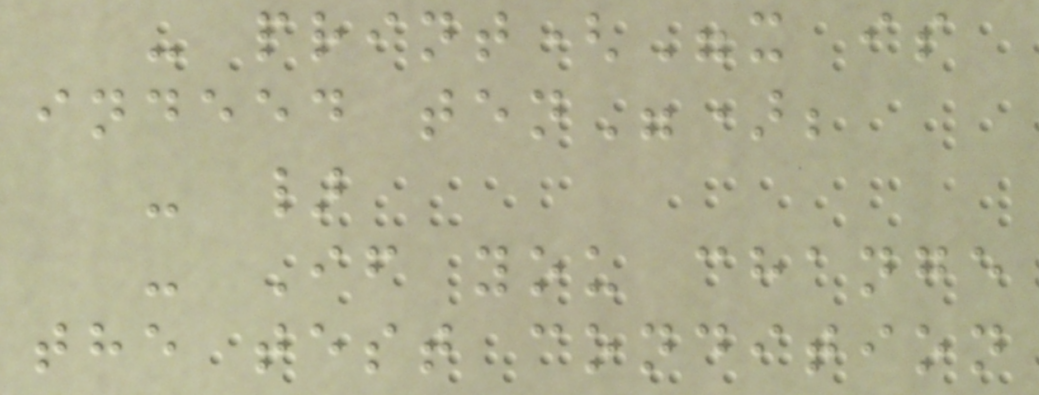- print("x is
indeed ten");
- }
- If you change
the test condition
